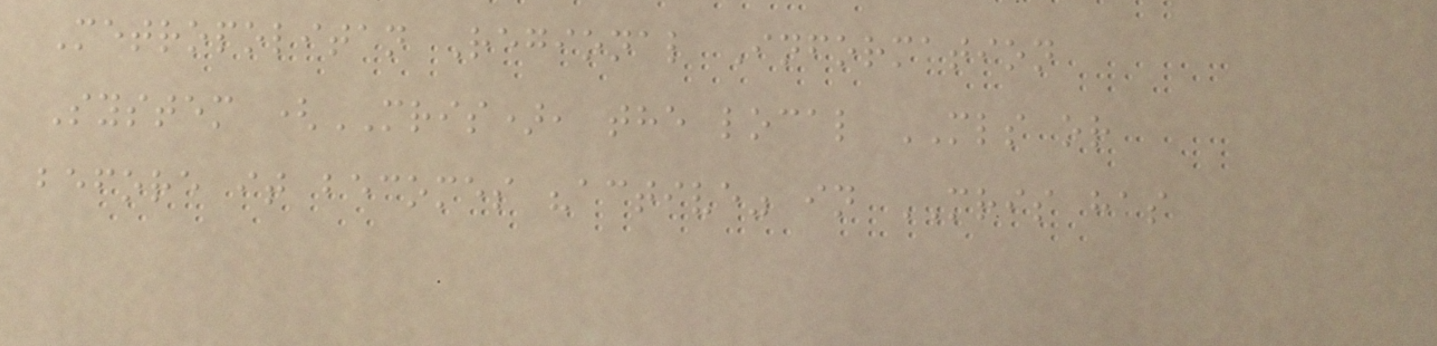Metropolitan Regional Information
System (MRIS), the local MLS or
before it becomes "active" in MRIS has
